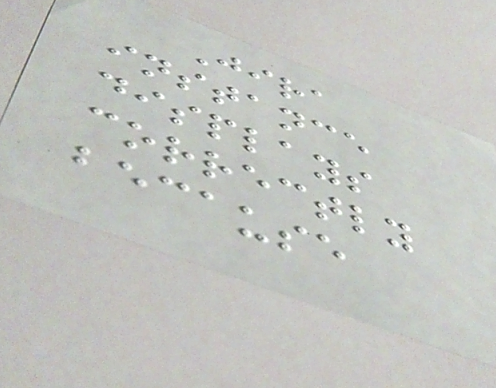Jira
instance
displays
correctly
because
